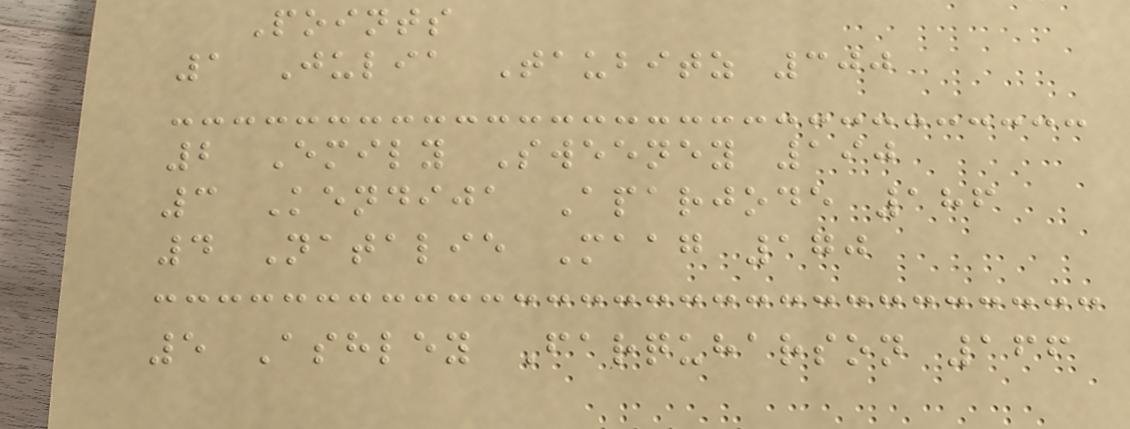Points
1 Julia Taubitz 300
2 Emily Sweeney 190
3 Kendija Aparjode 186
4 Natalie Maag 170
5 Ashley Farquharson 166
